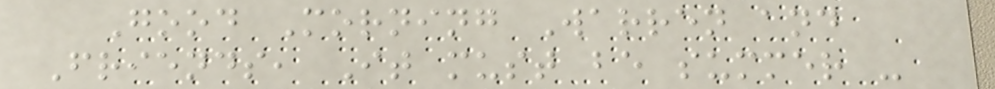Good Morning Warren and
Friends, It must be summer -
